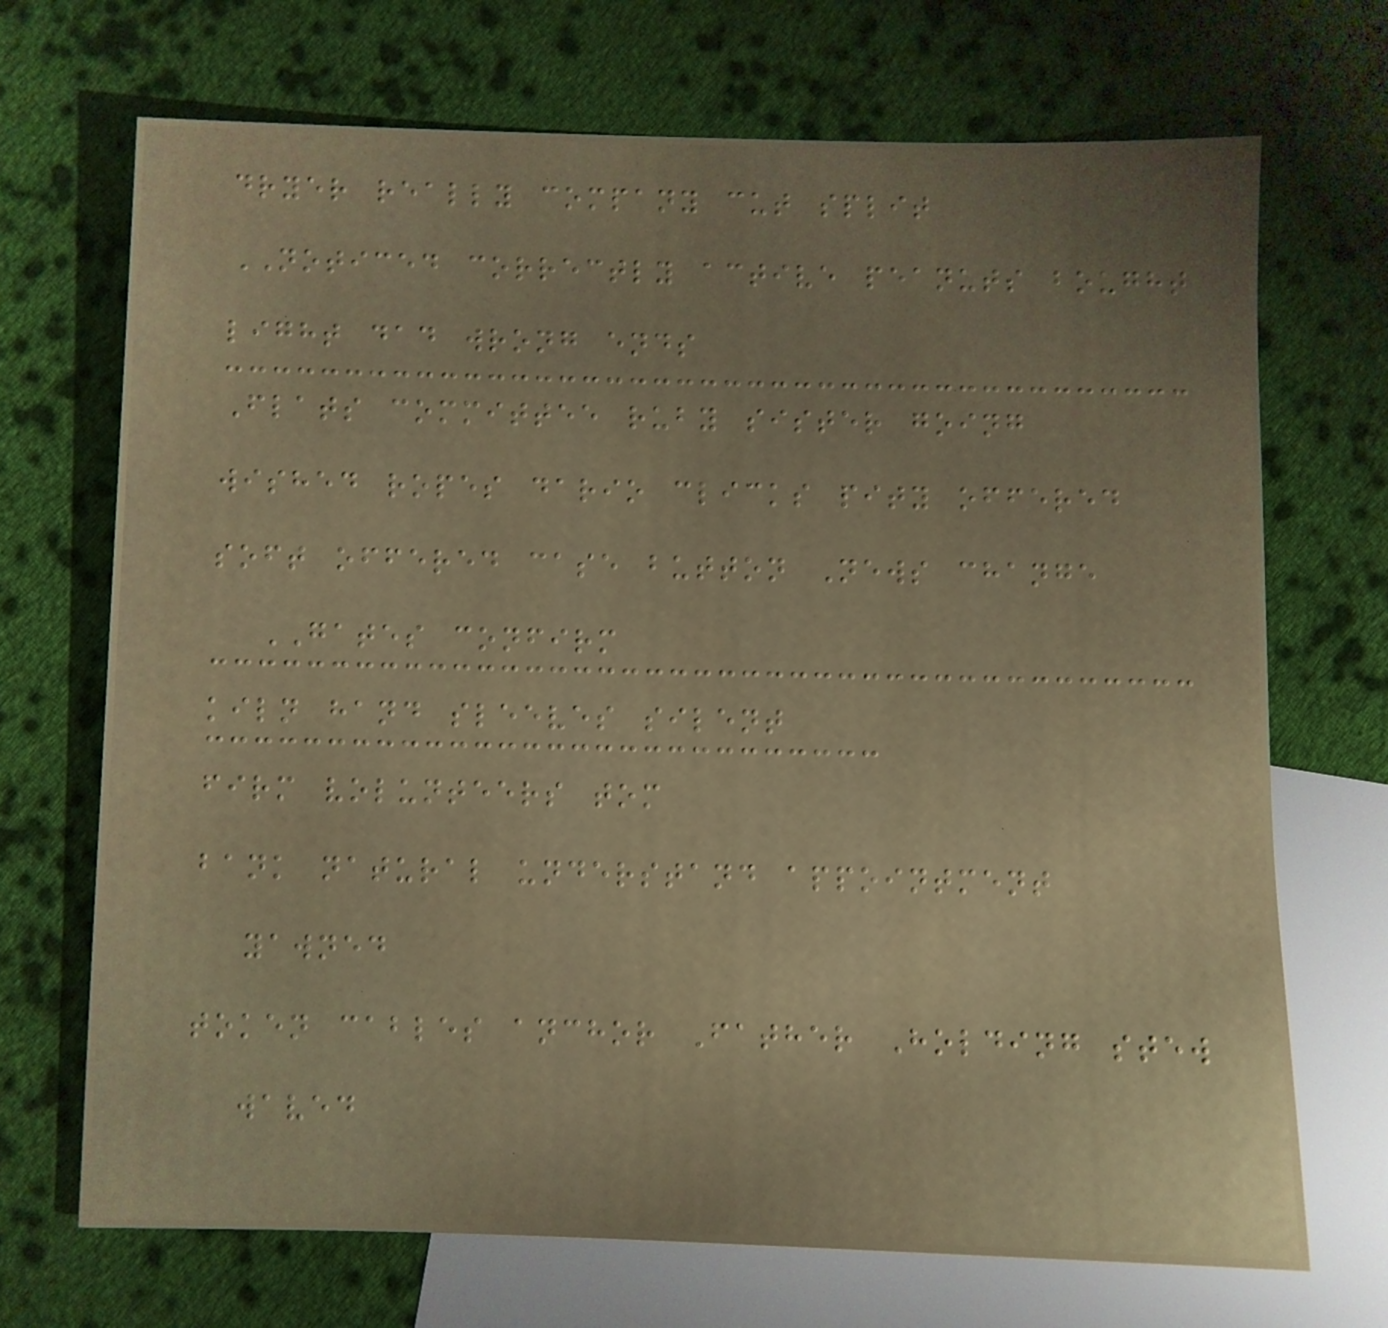dryer really company cut split
NOTICED correctly active peanuts bought
light dad wrong ends
Flats committee ruby sister going
wished ropes dario clicks pity offered
soft offered case button News change
GATES confirm
kiln hand sleeves silent
firm volunteers tom
bank natural understand appointment
yawned
token cables anchor Father Holding stew
waved
